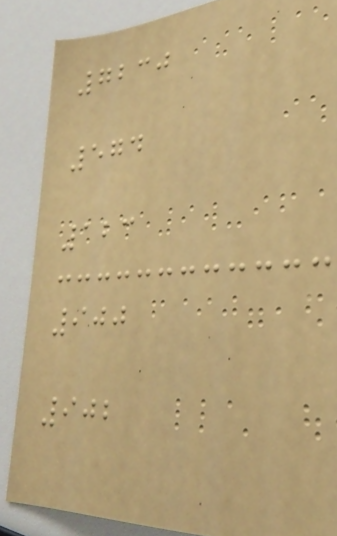7230
574
123
900
902
